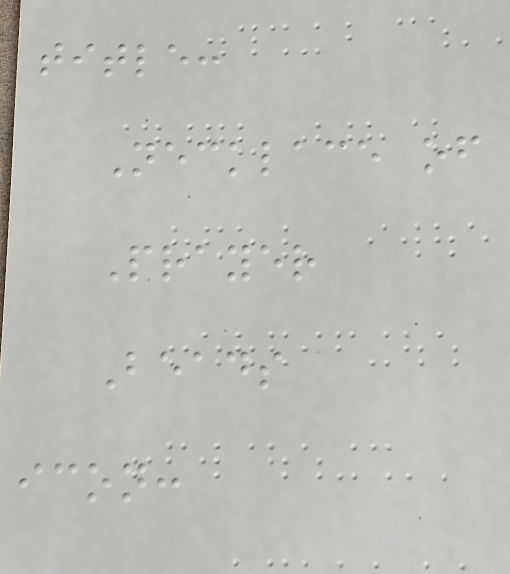title:
Necklace of
Prayer
Beads
icon:
